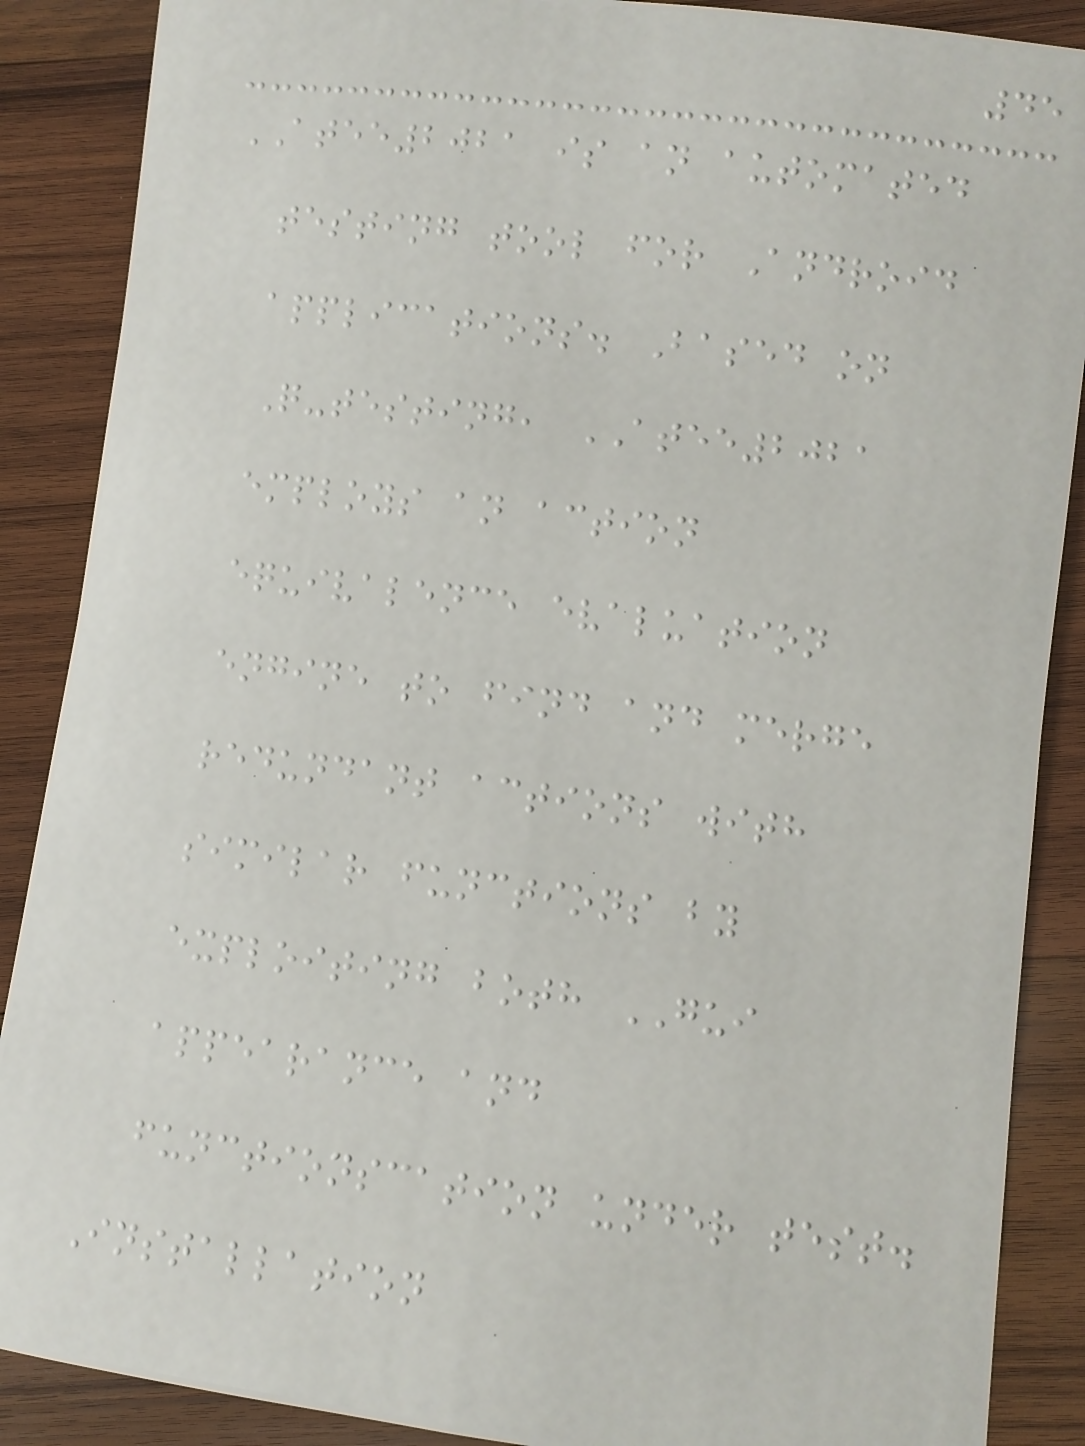45
ATEE2021 is an automated
testing tool for Android
applications. Based on
Q-testing, ATEE2021
employs an action
equivalence evaluation
engine to find and merge
redundant actions with
similar functions by
exploiting both GUI
appearance and
functionscation under test.
Installation
